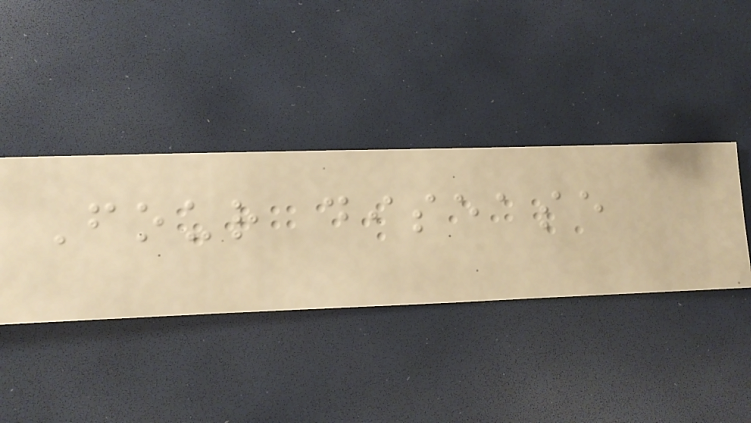Four disease
